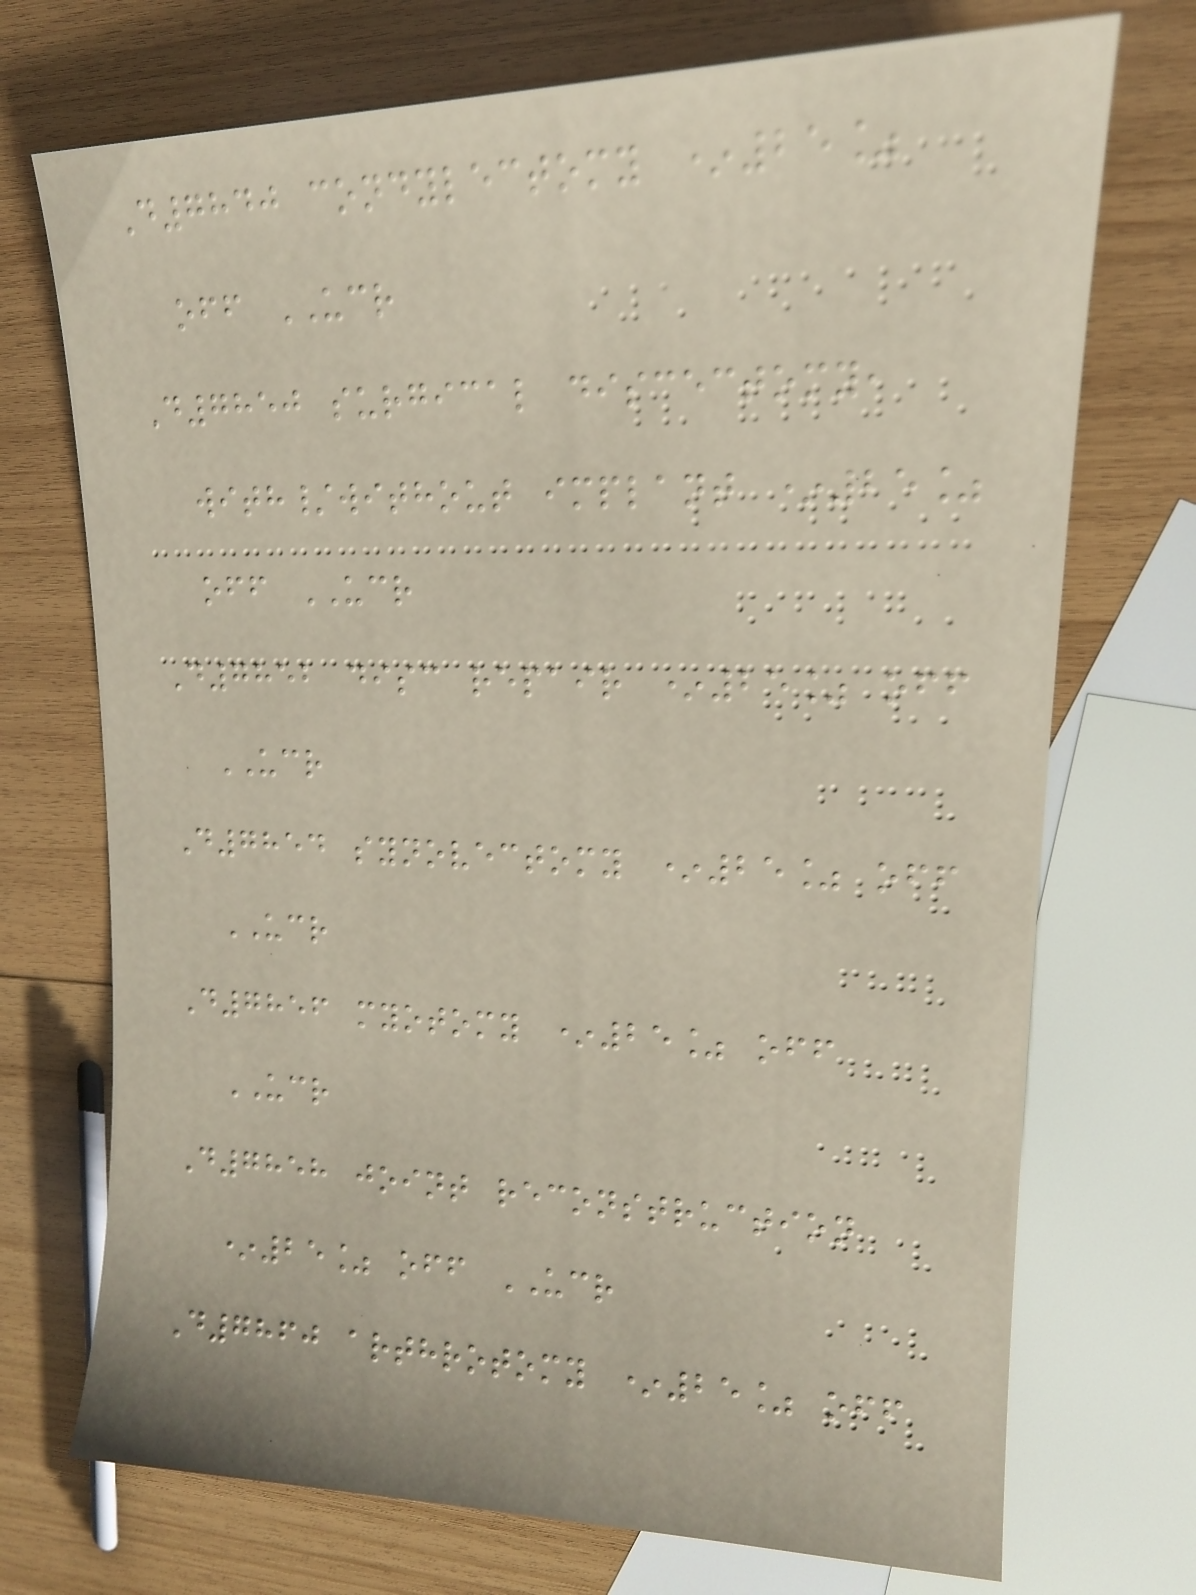D7840 condylectomy *25%
off UCR
D7850 surgical discectomy,
with/without implant *25%
off UCR
D7852 disc repair *25% off
UCR
D7854 synovectomy *25% off
UCR
D7856 myotomy *25% off
UCR
D7858 joint reconstruction
*25% off UCR
D7860 arthrotomy *25% off
